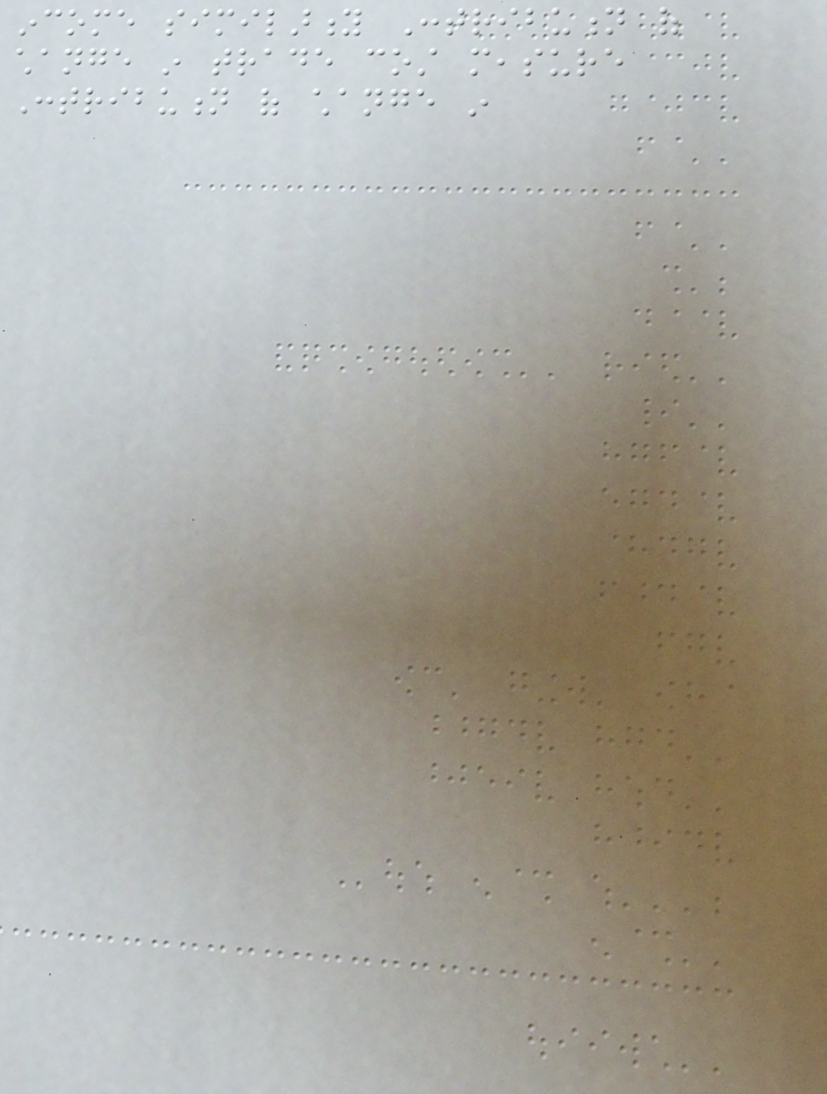income similarity Contribution of
change in trade cost measure
Contribution of change in
